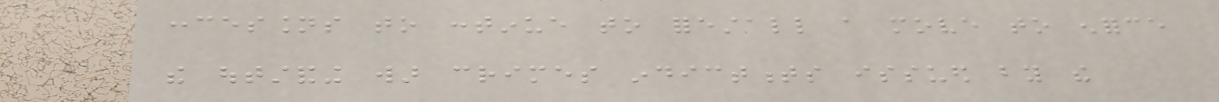concessions to continue to forestall a move to enforce
the outstanding war crimes indictments issued by the
